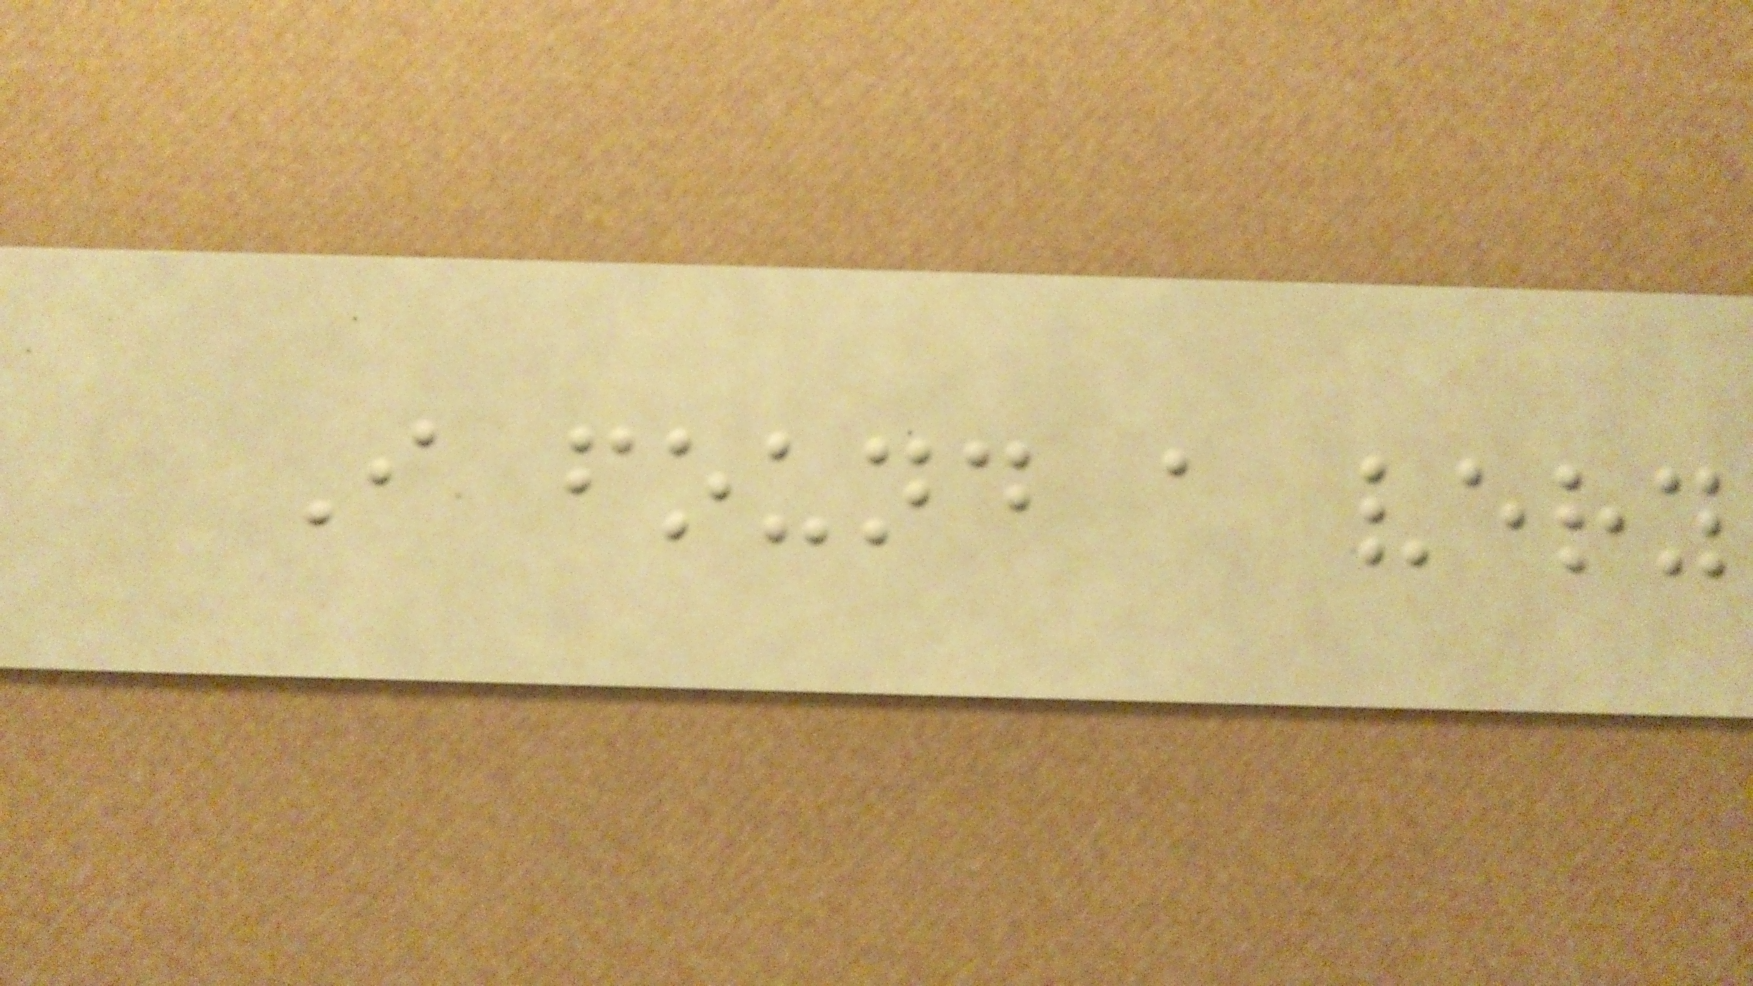I found a very
